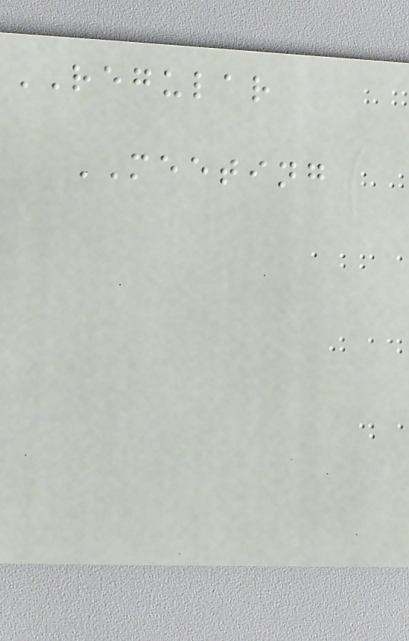REGULAR
MEETING
